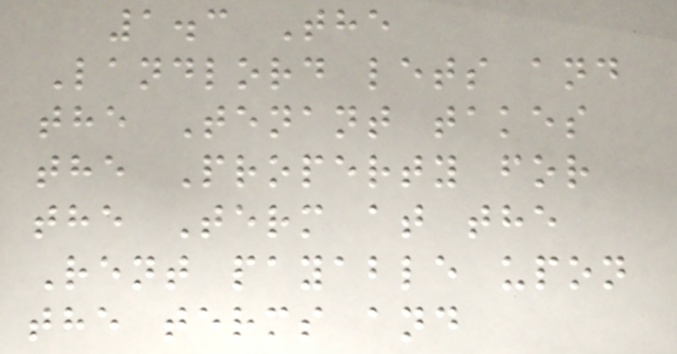1.3 The
Landlord lets and
the Tenant takes
the Property for
the Term at the
Rent payable upon
the terms and
